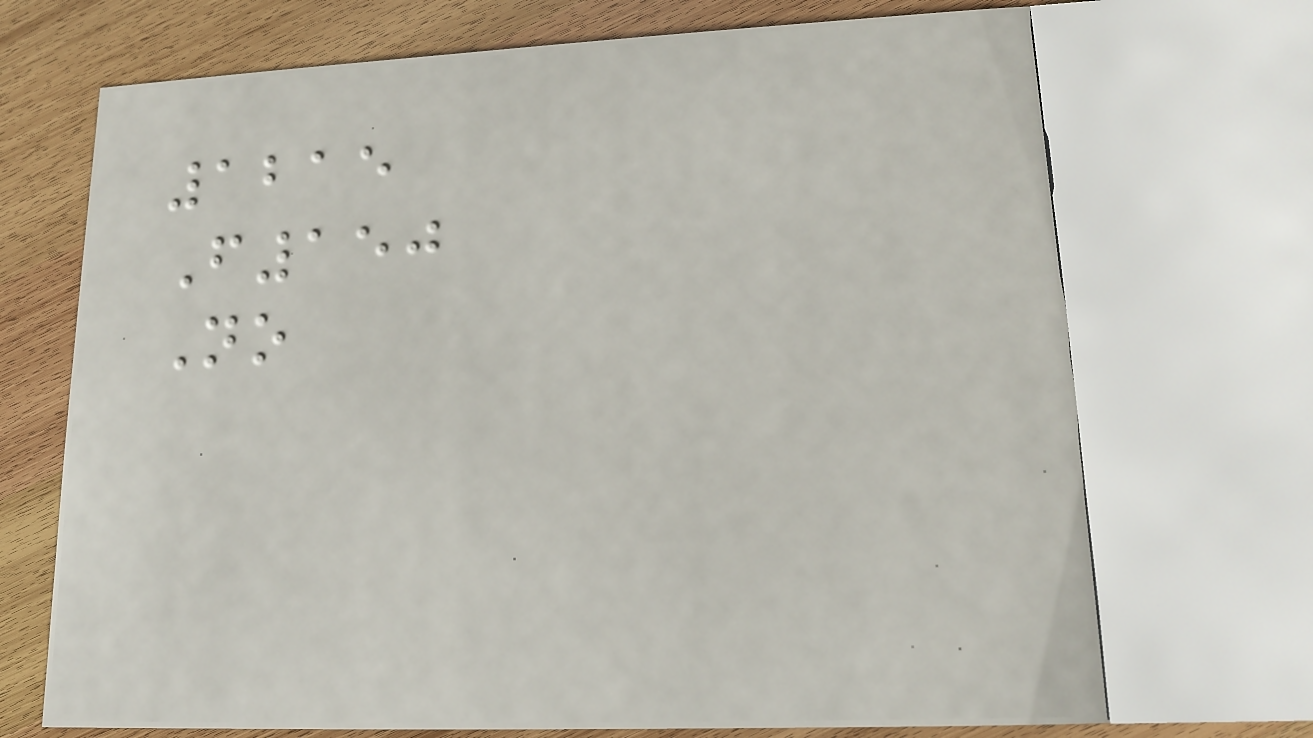1215
F150
No
